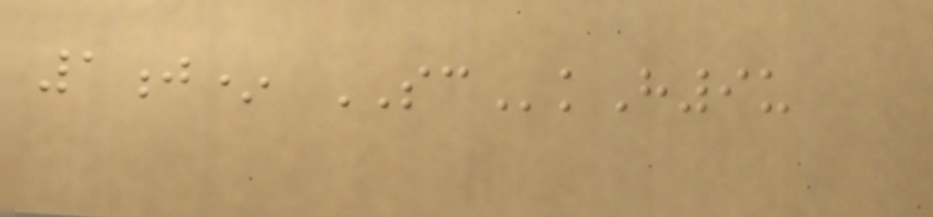1j* SCkH9u
